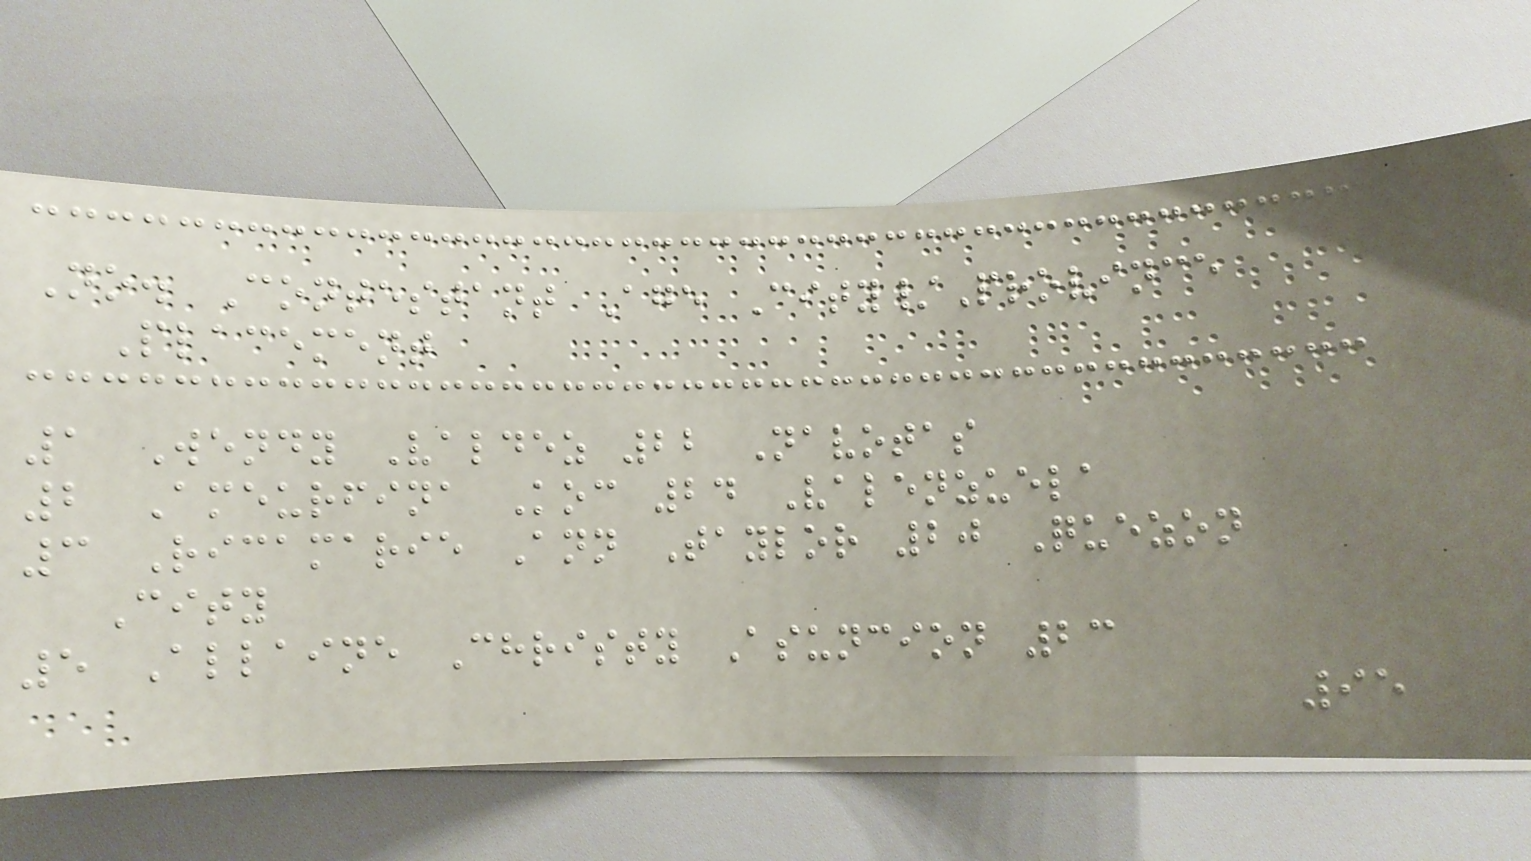No. Contestant Age City/Province
Placement
1 Wendy Valdez 22 Navotas
2 Ameurfina Koc 24 Valenzuela
3 Ricamarie Ann Taylor 20 Quezon
City
5 Allaine Christy Asuncion 23
95
